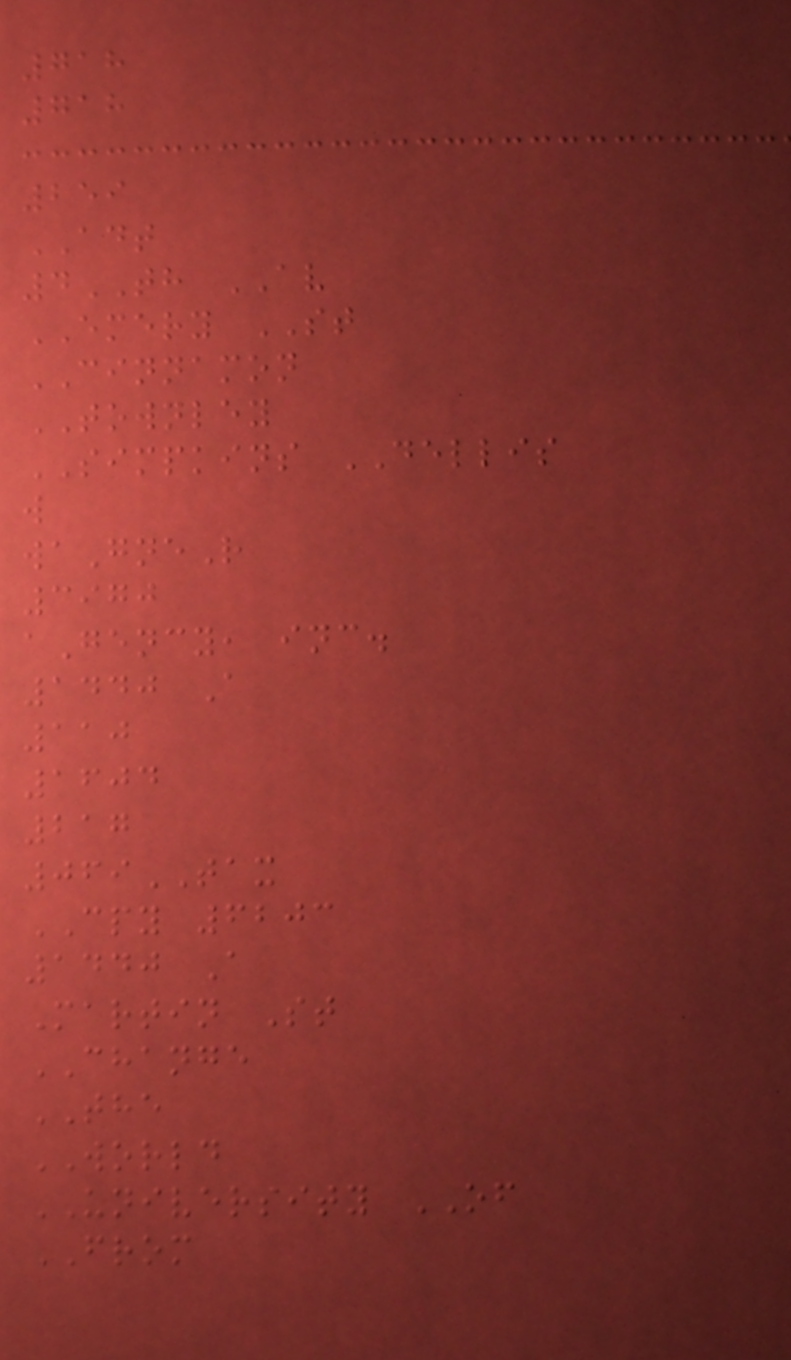718
718
259
ADT
4TH AV
EMERY ST
CINNAMON
TOWNLEY
SIMPKINS DELLIS
w
waGneR
3970
aGency, inc.
1440 A
110
1604
217
069TAX
CPY 6203
1440 A
Martin St
CHANGE
THE
WORLD
UNIVERSITY OF
FROM
